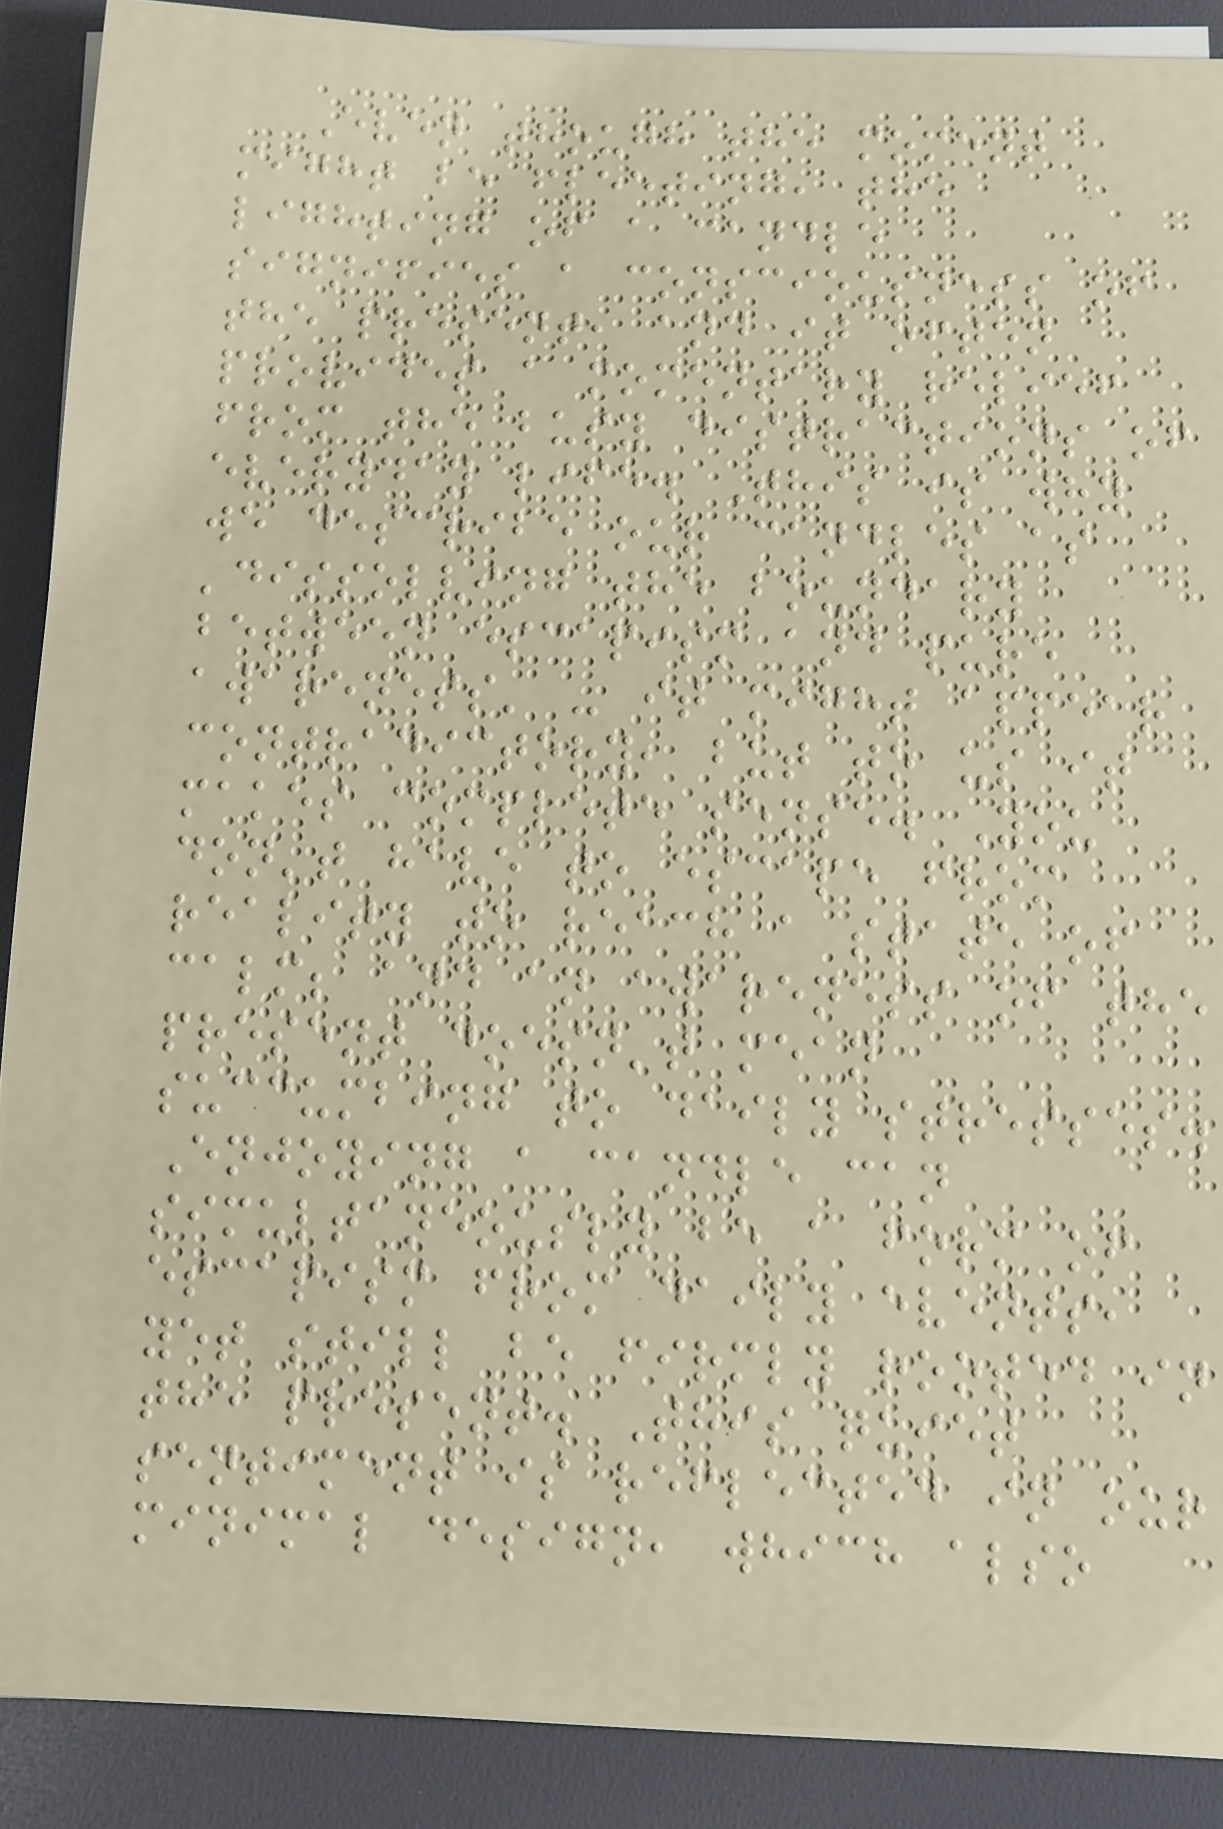Even though the moment
might be fleeting, the
lighting of a candle
signifies a consciousness of
the present, and it often
provides a momentary relief
from the busy distractions of
everyday life. This is why
we describe our candles as
'dissolving the boundary
between escapism and pure
awareness' - it might appear
contradictory, but to us it
makes complete sense. You
don't have to escape from
reality to reach a state of
calm; and an awareness of the
present doesn't mean
succumbing to daily stresses.
Enjoying a candle can
simultaneously be a form of
escapism from daily events,
yet still be firmly rooted in
the present. This quiet
sentiment is reflected in our
minimal design, which also
